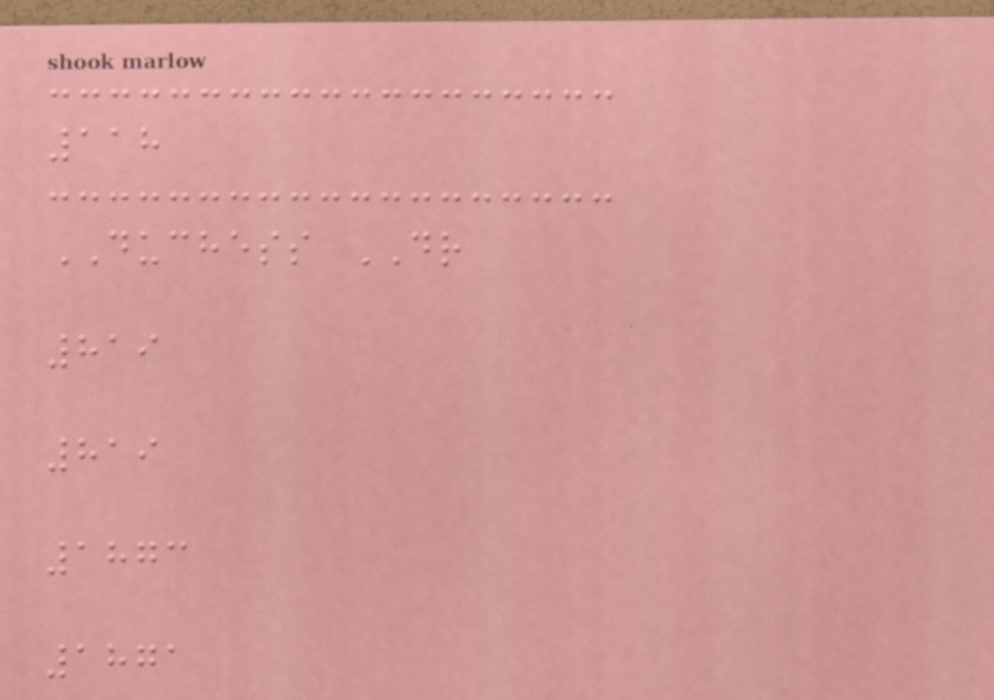118
DUCHESS DR
819
819
1873
1871
